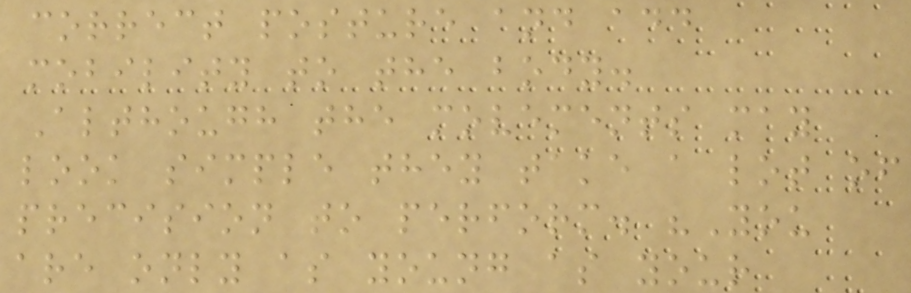correct posture and add
mobility to the body.
Although the movements may
look simple they take a lot of
precision to perform. "You
are only as young as your
